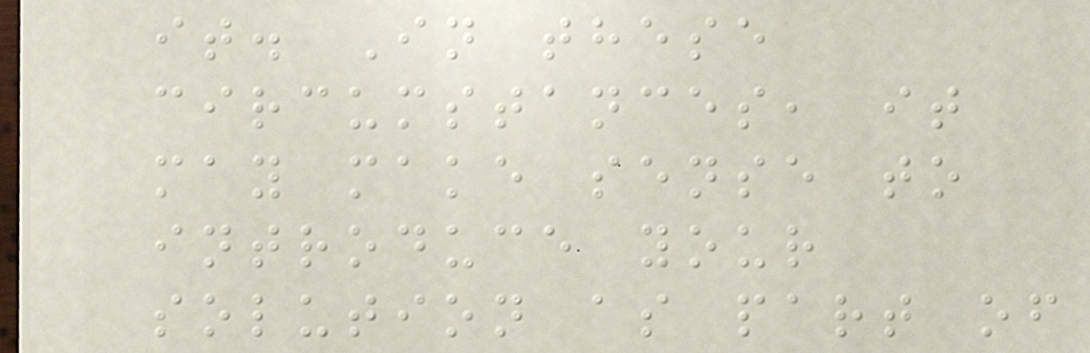it. In these
circumstances, it
may make sense to
introduce your
solution as part of
